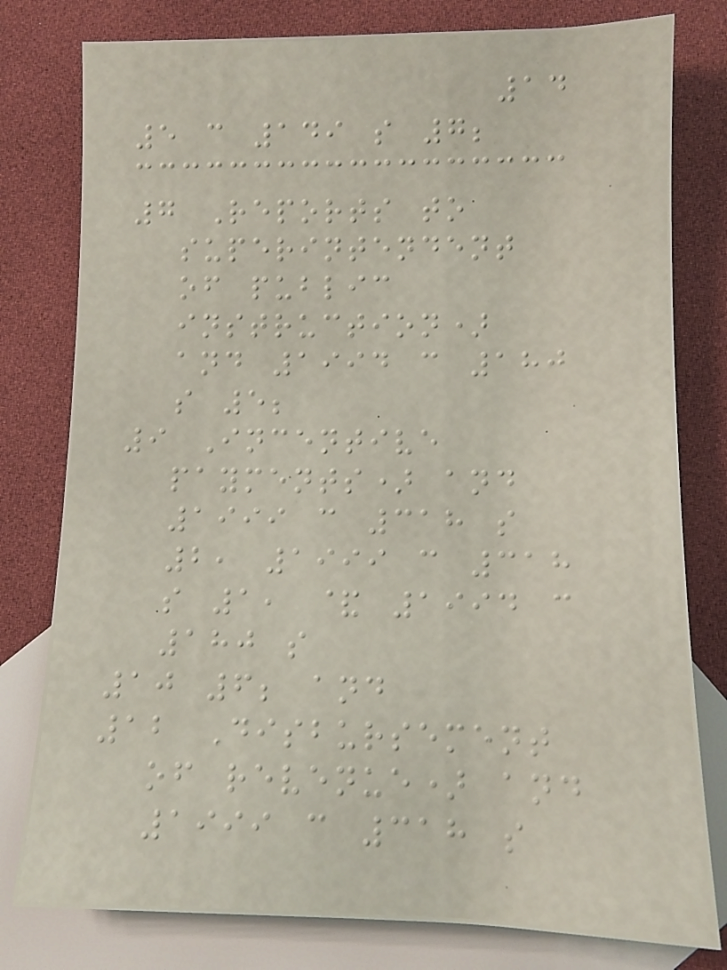14
5 c 149 s 7;
7 Reports to
superintendent
of public
instruction)
and 1994 c 180
s 5;
9 Incentive
payments) and
1999 c 318 s
2, 1999 c 318
s 1, & 1994 c
180 s
10 6; and
12 Disbursement
of revenue) and
1999 c 318 s
